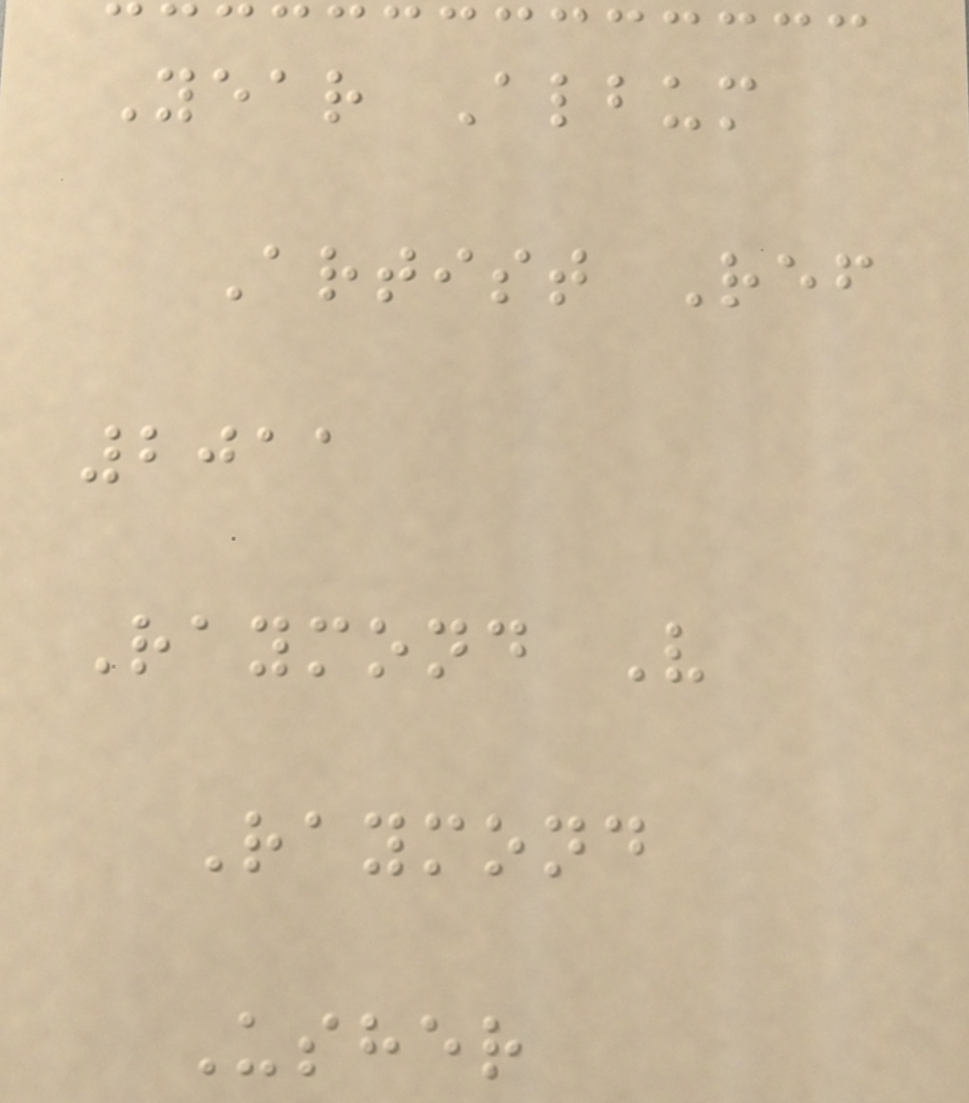Year Album
Artist Ref
2011
Raymond V
Raymond
Usher
